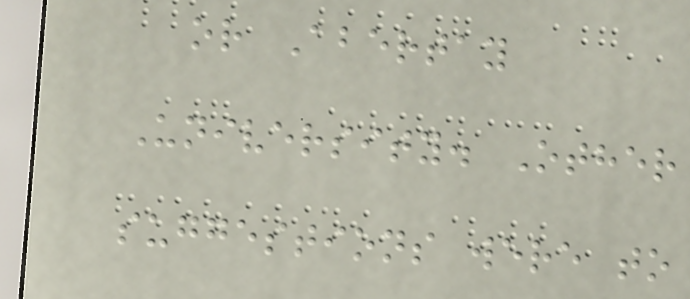or Abertay
University. Other
suggestions were to
